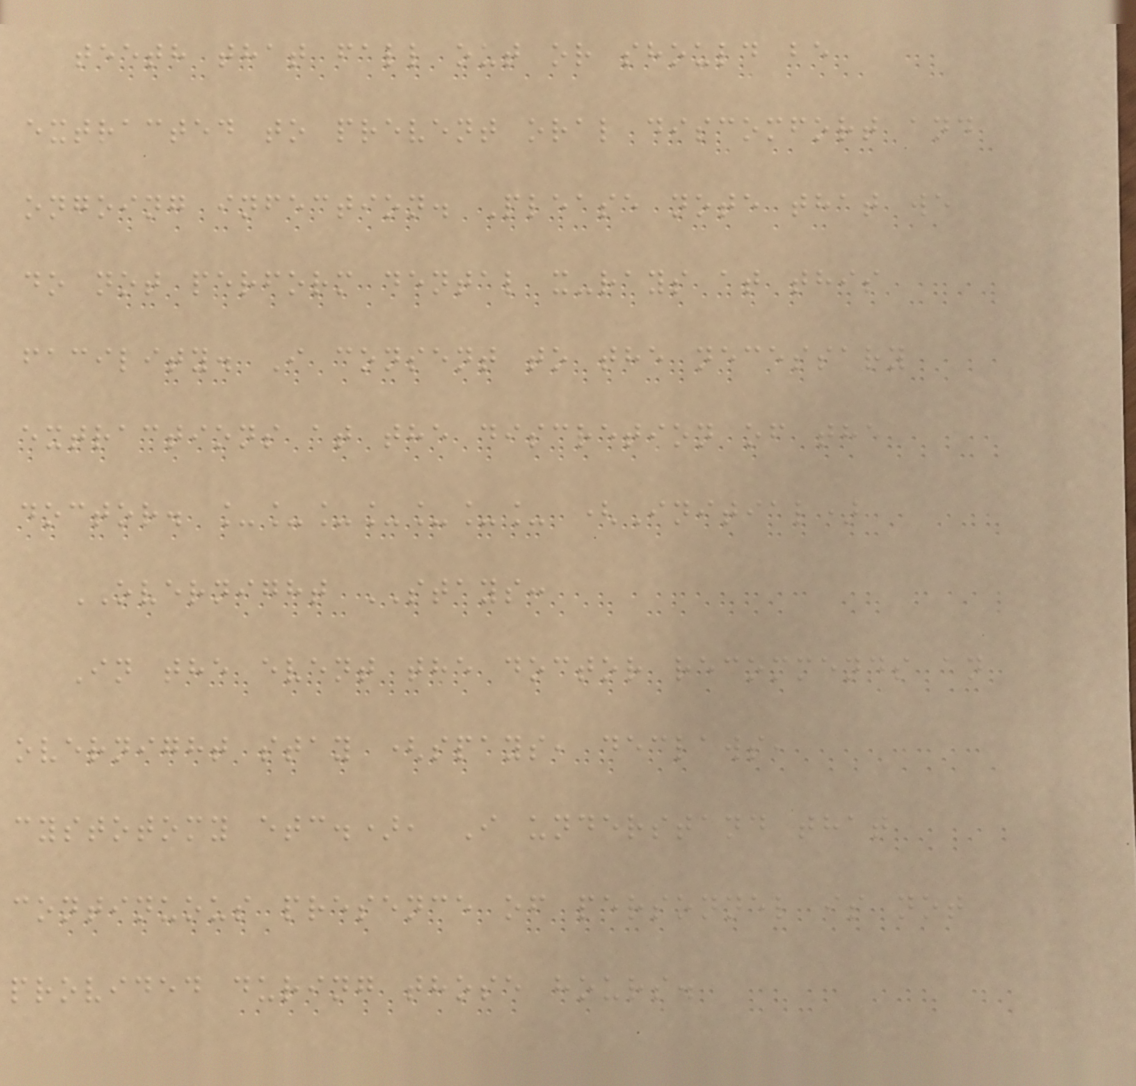teeth that fall out or should be
extracted to prevent oral discomfort and
ongoing infection. Please note that we
do not perform dental x-rays at this
facility. I consent to the necessary
extractions at the discretion of the
doctor. _______ (Initial)
OVERNIGHT STAYS:
In the event the doctor recommends an
overnight stay (spays, declaws,
cystotomy etc.), I understand that
continuous presence of personnel is not
provided during those hours.
